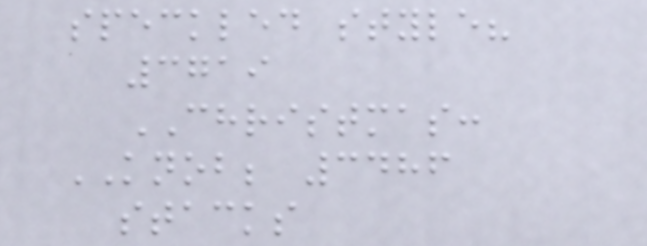speckled style?
3719
CHRISTMAS:
KNOB; 3486
stacks
